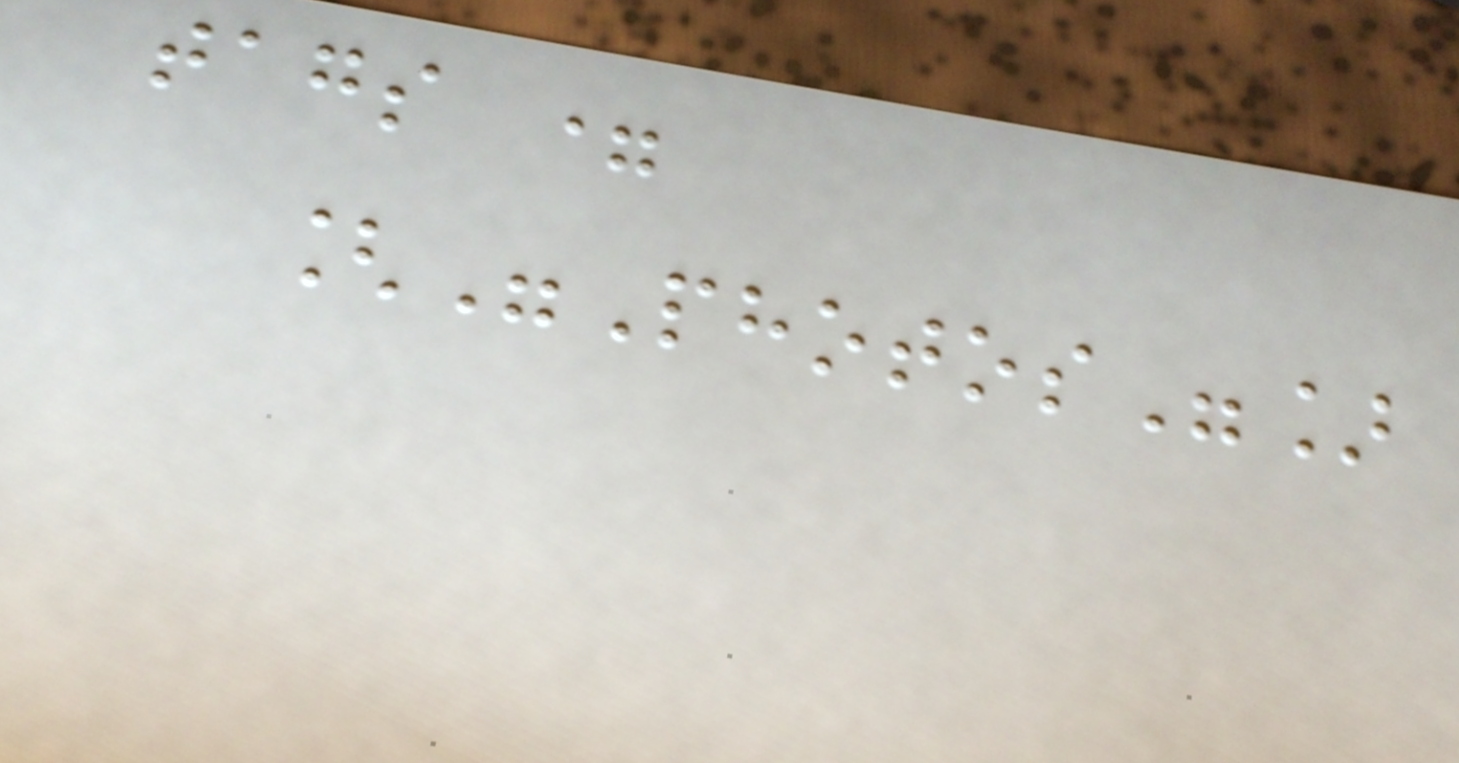tags =
["Photos"]
